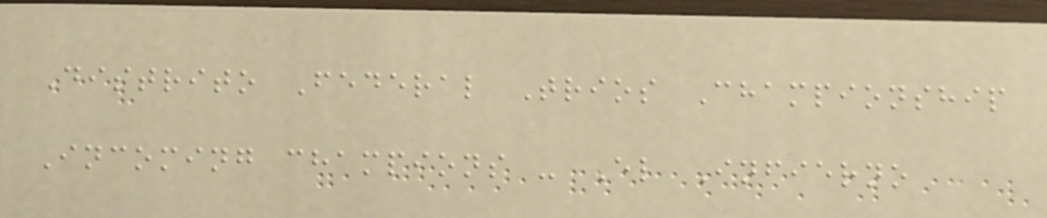Distrito Federal Trios Championship
Incoming champions - El Infierno
